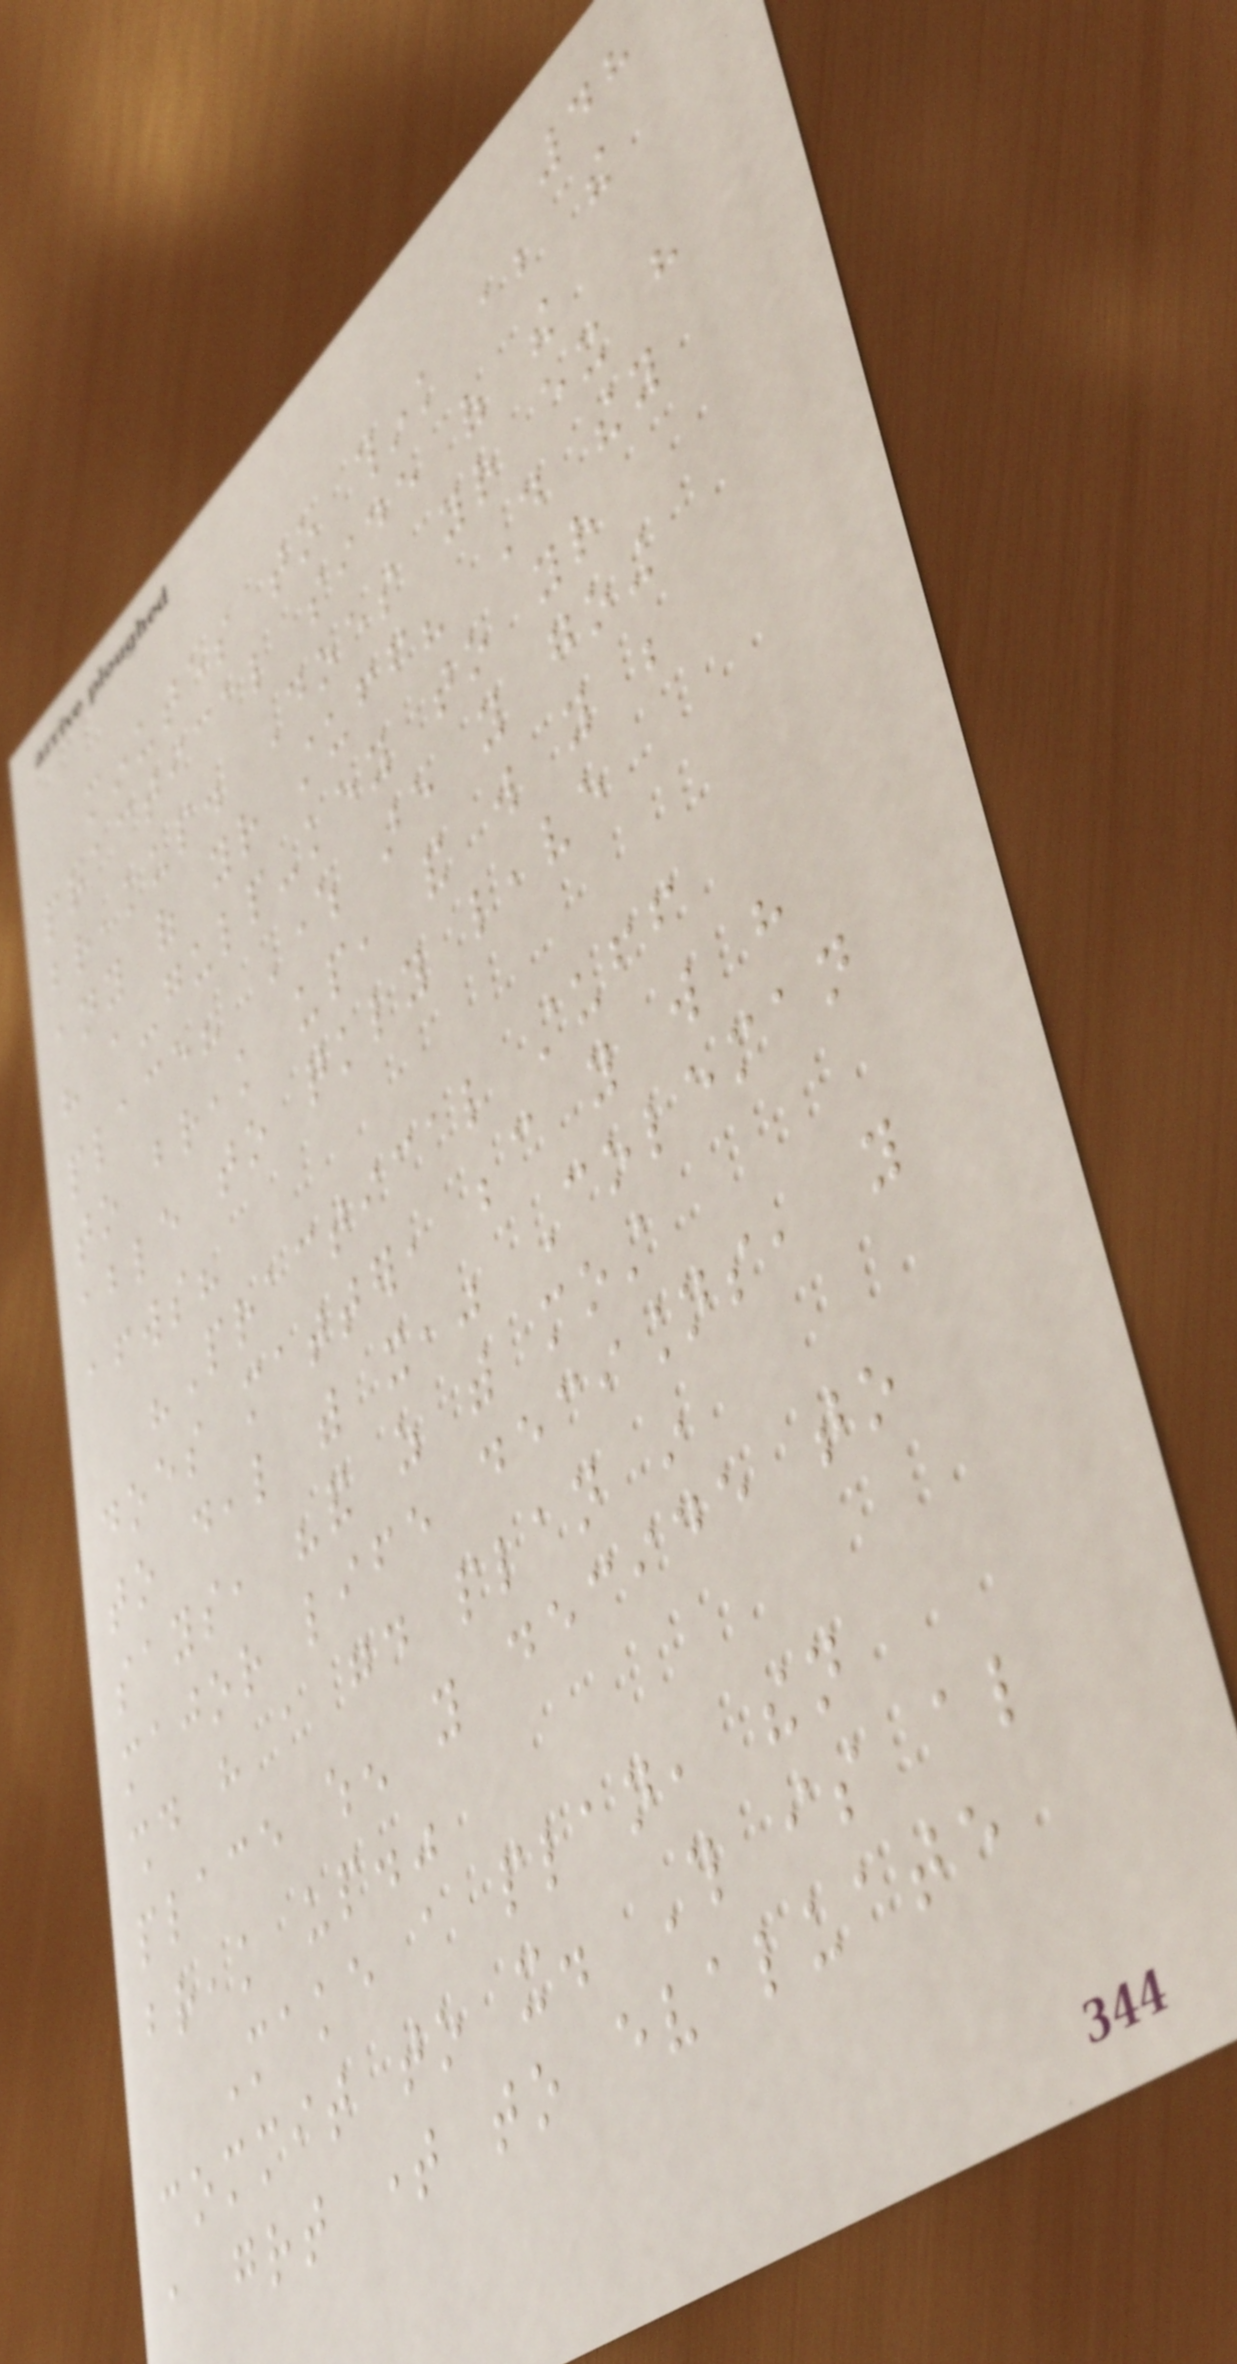48
minutes to think about the
practical side of the
breakup. Does your ex have
any of your stuff? Do they
have a-gulp-key to your
place? Where are you going
to break up, and will you be
able to quickly leave
afterwards?
"Practical stuff
does matter, because you will have
to deal with it," Coleman
says, "and as with most
major life decisions, you
should have a good plan in
place when you decide to
break up."
Make a plan, then
commit to it. This is also
a great time to evaluate
